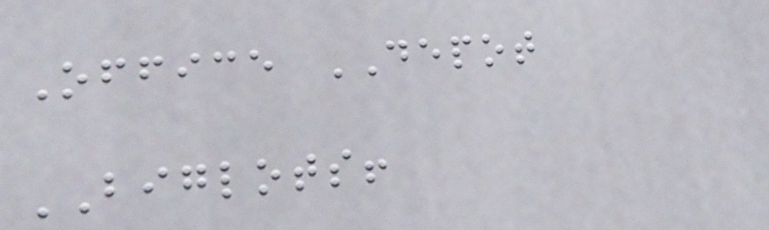Office DEPOT
BIGLOTS!
